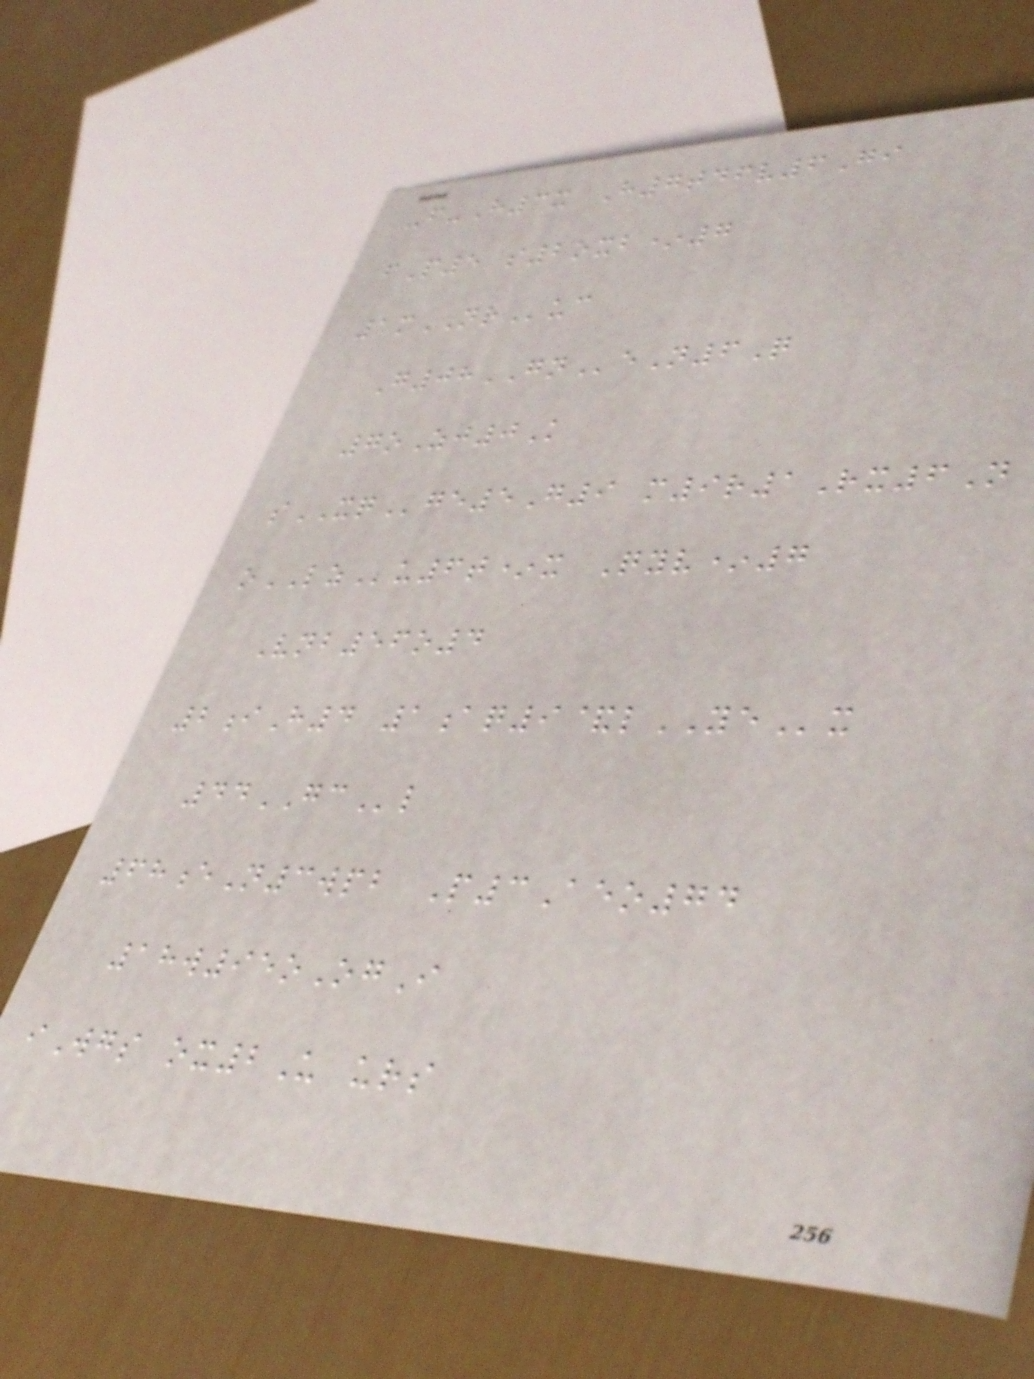-f-H3x H7tdfv6Gi
fP5 s2oxb*7
1mNRuc
G08GNeN6Q
7oZj0K
sXQge5G9 m9r1Rx6N
oLZu6t*x Qyv*7
Vnb56o4
2iH4 1aq9&lYEx
44GCl
68eN3wpb P3Aeo74
18w95oOgI
iWgs ox2U urs
